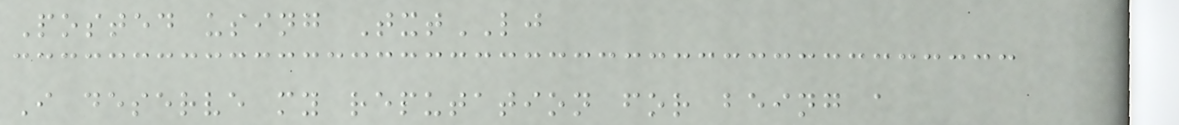Posted using TxtLJ
I deserve my reputation for being a
